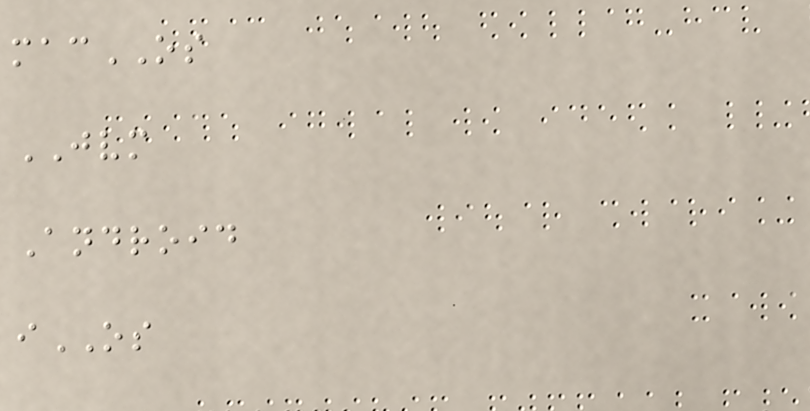macOS
JVM
Android
iOS
